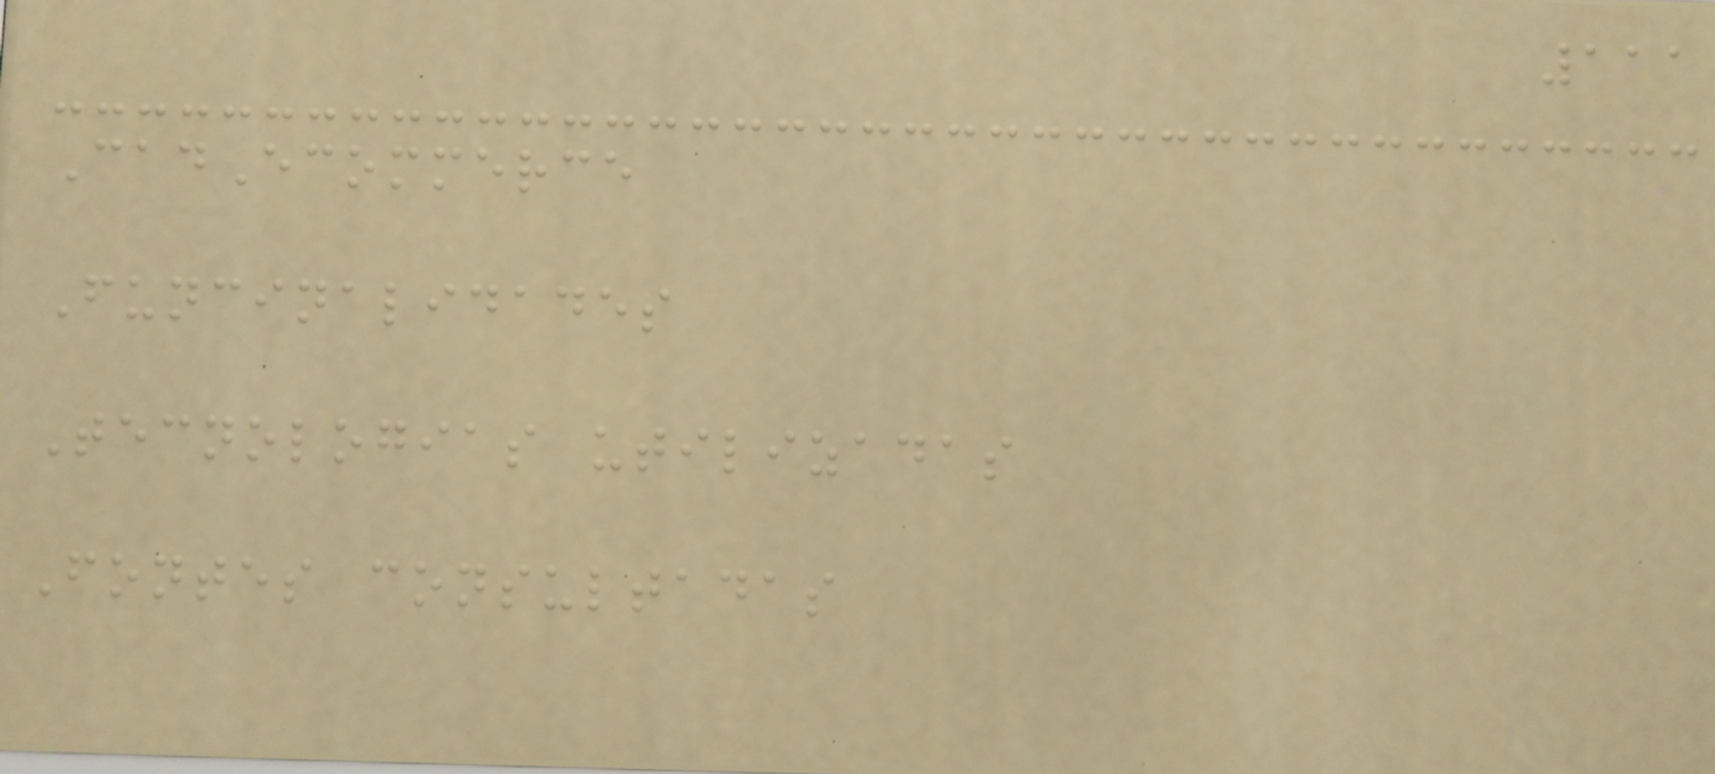111
CadEcommerce
Funcinalidades
Tecnologias utilizadas
Fontes consultadas
